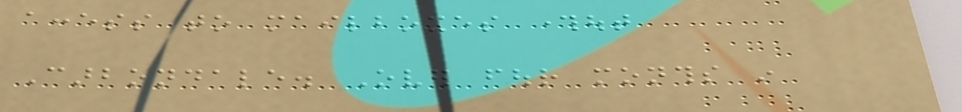access to mailboxes throughout
Carbondale. Over four months in
